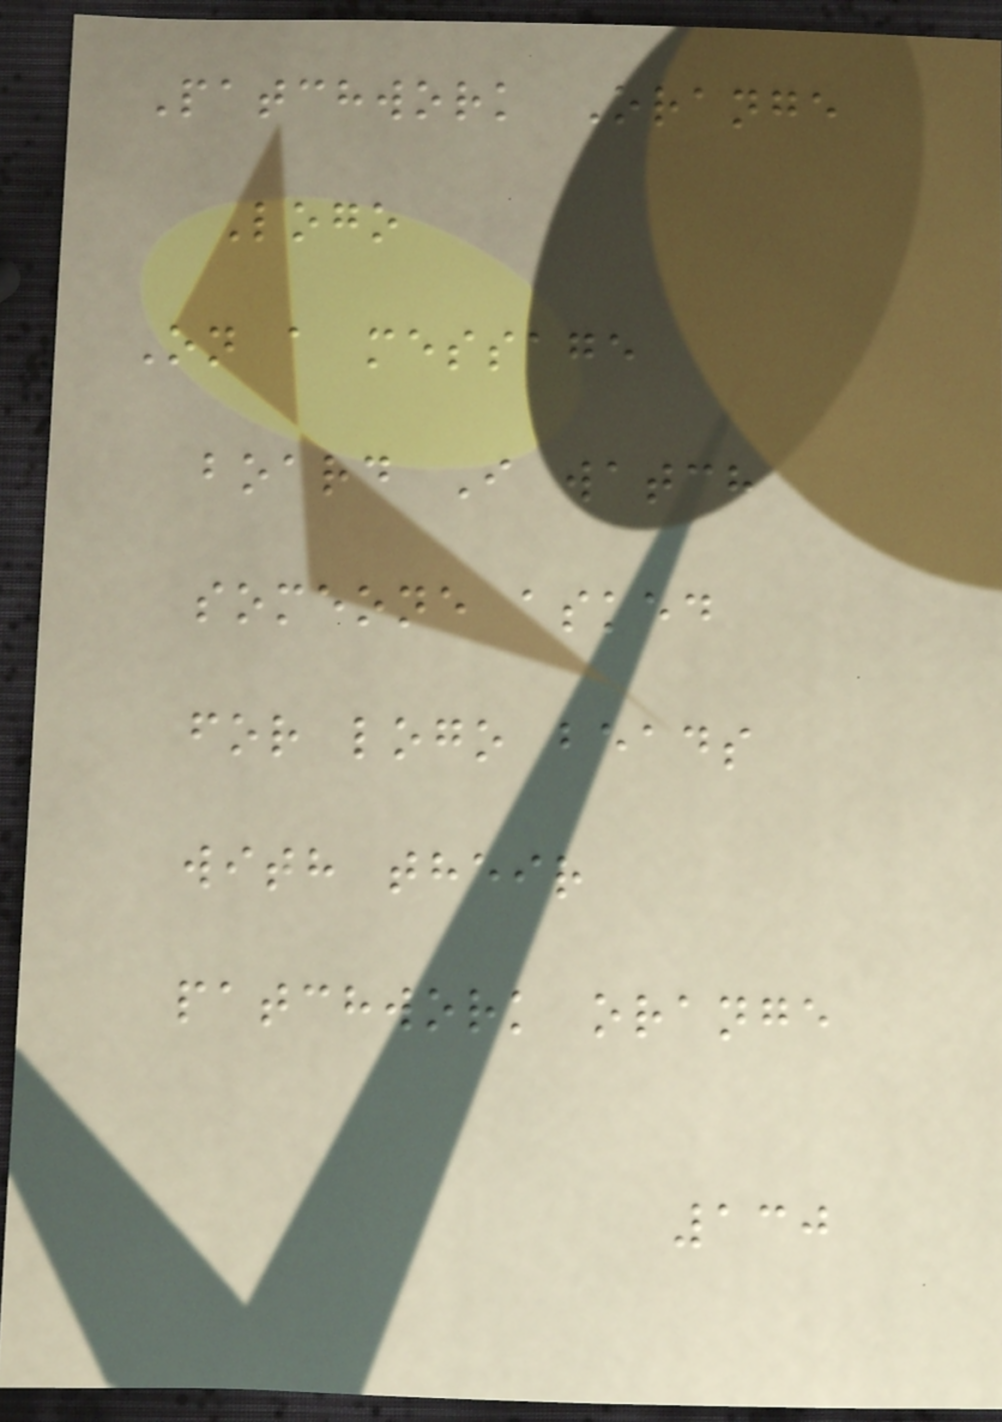Patchwork Orange
Logo
On a message
board I watch
someone asked
for logo beads
with their
patchwork orange
130
